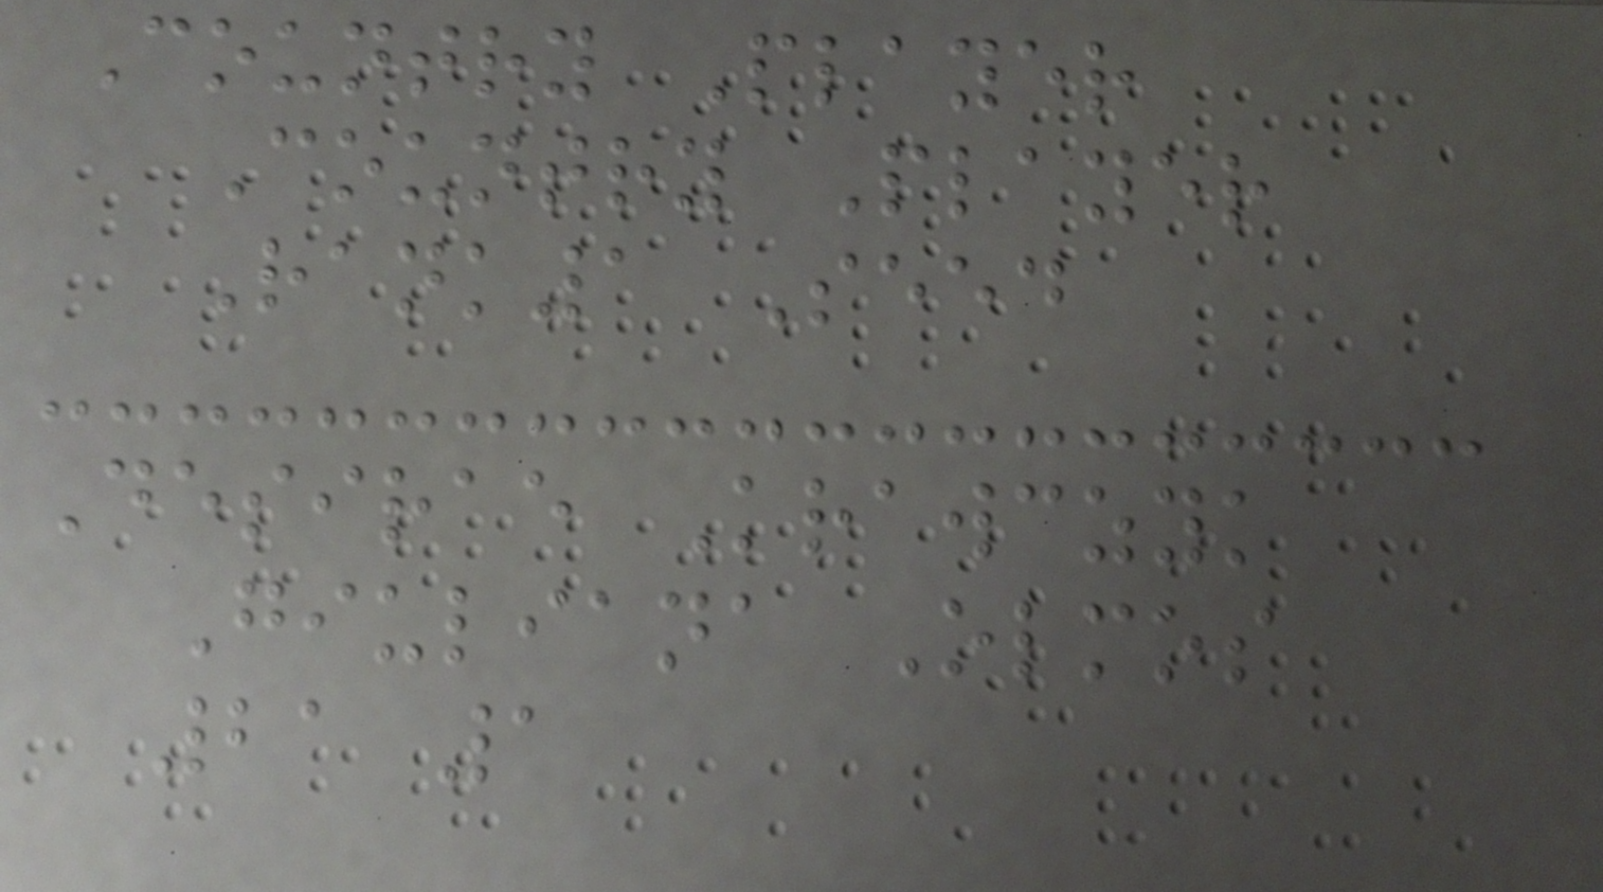Country Player
Country Player
Rank1 Seed
Desirae Krawczyk
Giuliana Olmos
21 1
